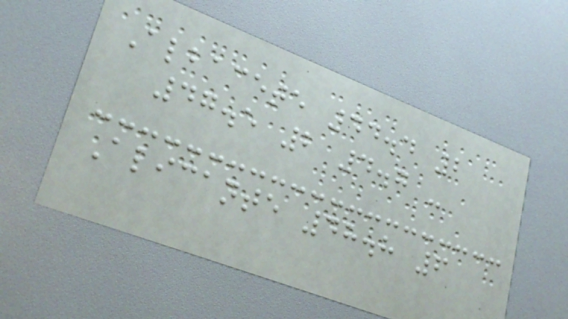Albacete 44.4 2
47.5 2 4.7 -
Alicante 48.8 6
